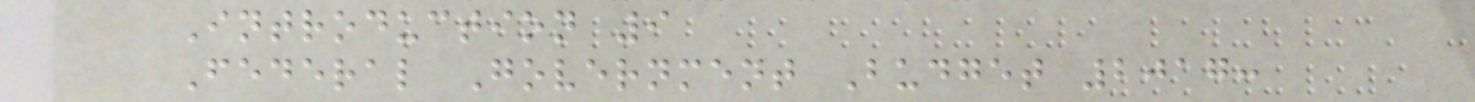Introduction 9
Federal Government Budget 2017:
